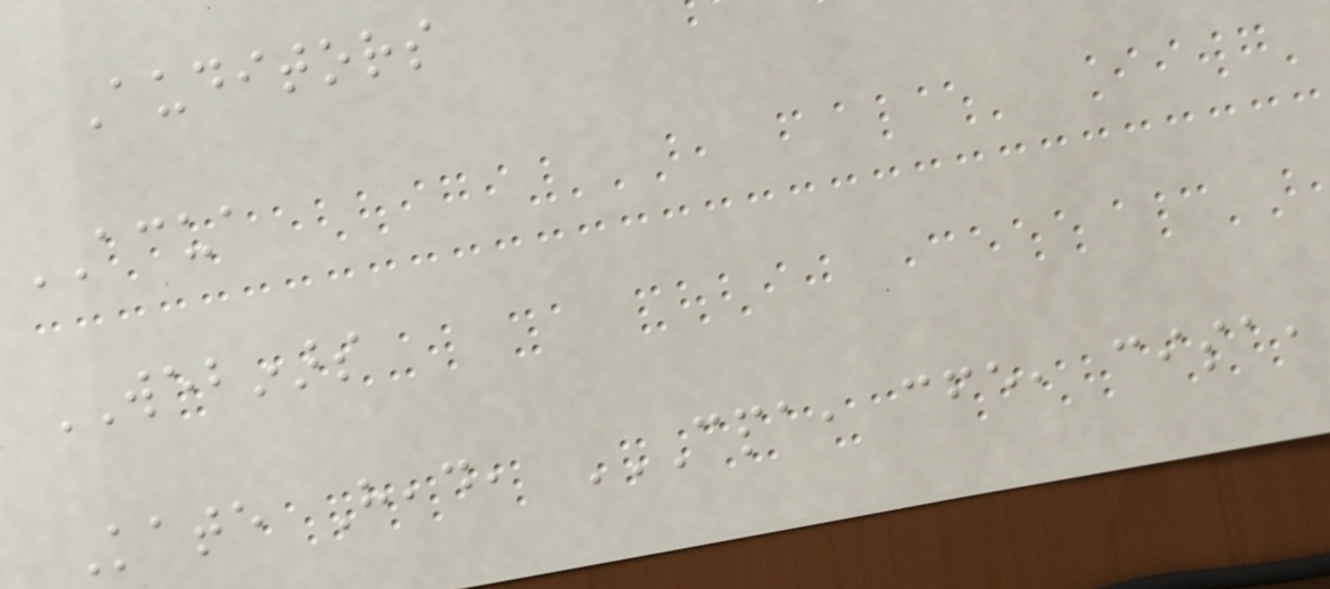Auditors
ACUA
WEBINARS
Kate Head, CPA, CFE, CISA,
